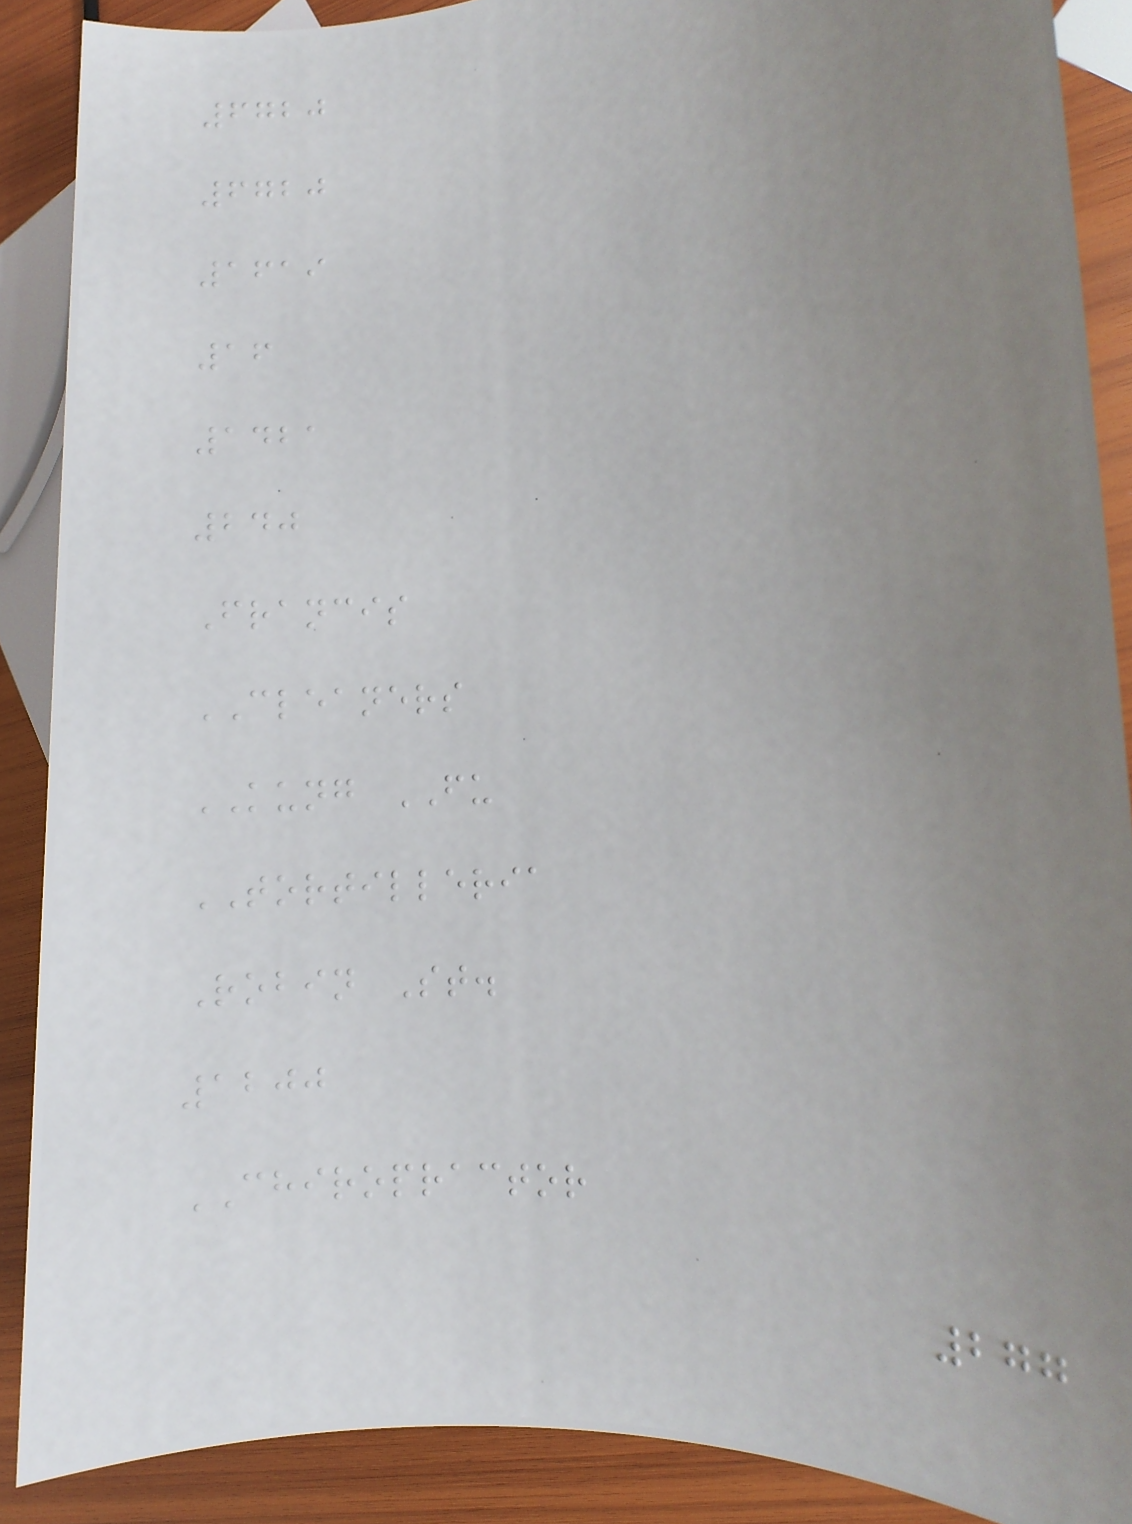6720
6720
1619
16
1421
240
Francis
CLEANERS
KUNG FU
TORTILLERIA
Robin St.
1200
CHIROPRACTOR
277
